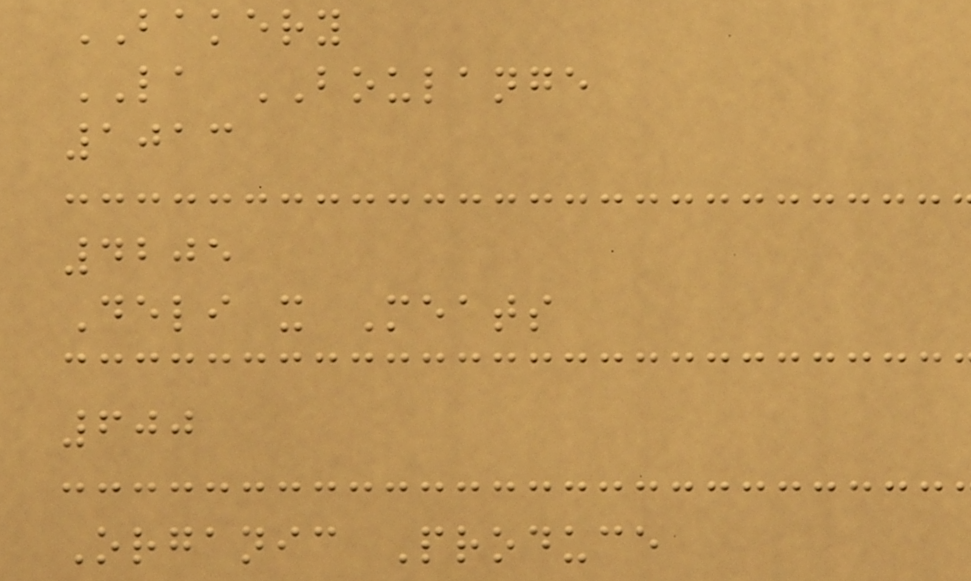BAKERY
LA BOULANGE
1013
4205
Deli x Meats
600
Organic Produce
